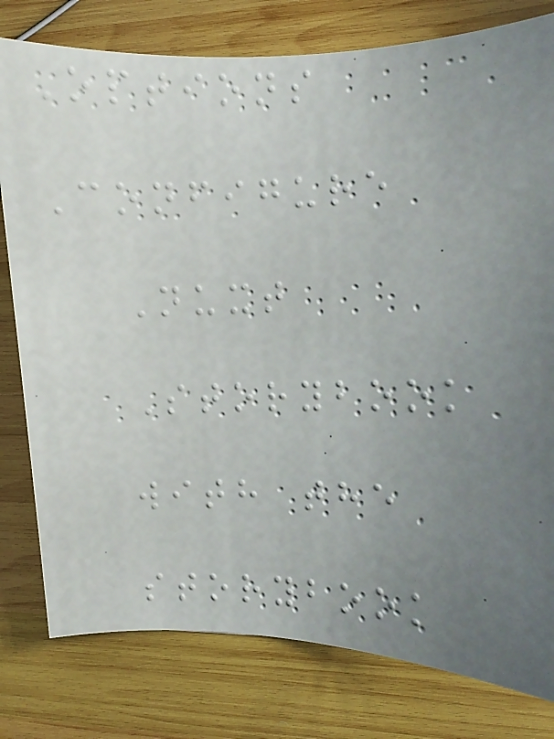Options
Configure
Nuxt
Storybook
with the
storybook
